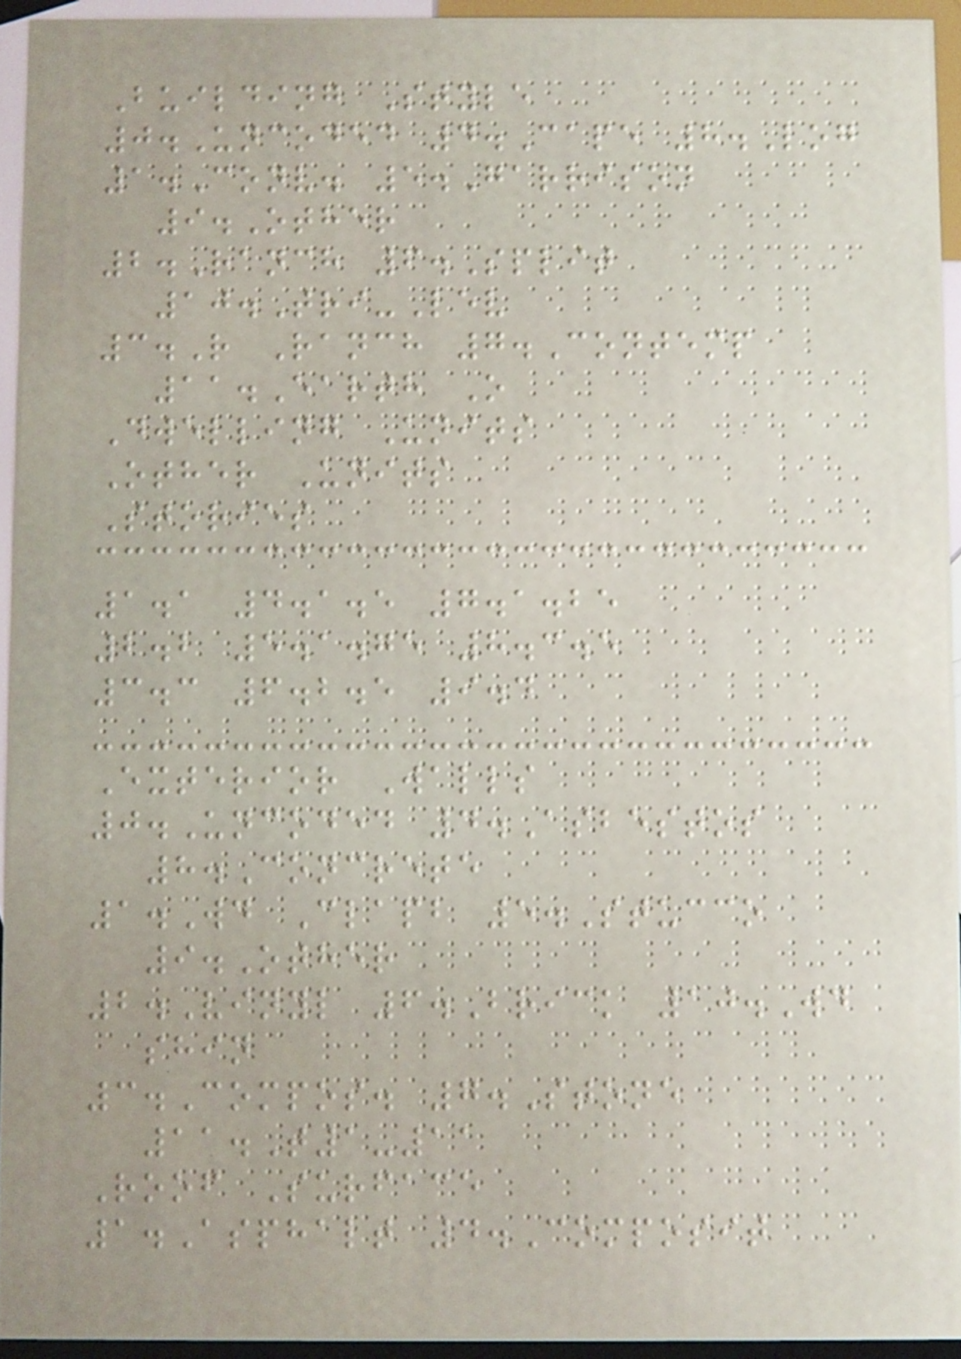Building Style
0.Uncoded 4.Cape 8.Log
1.Conv. 5.Garrison
9.Other
2.Ranch 6.Split
10.Tri-Lev
3.R Ranch 7.Contemp
11.Earth O
Dwelling Units
Other Units
Stories
1.1 4.1.5 7.1.25
2.2 5.1.75 8.3.5
3.3 6.2.5 9.4
Exterior Walls
0.Uncoded 4.Asbestos
8.Concrete
1.Wd Clapb 5.Stucco
9.Other
2.Vinyl 6.Brick 10.Wd
shin
3.Compos. 7.Stone
11.T1-11
Roof Surface
1.Asphalt 4.Composit
